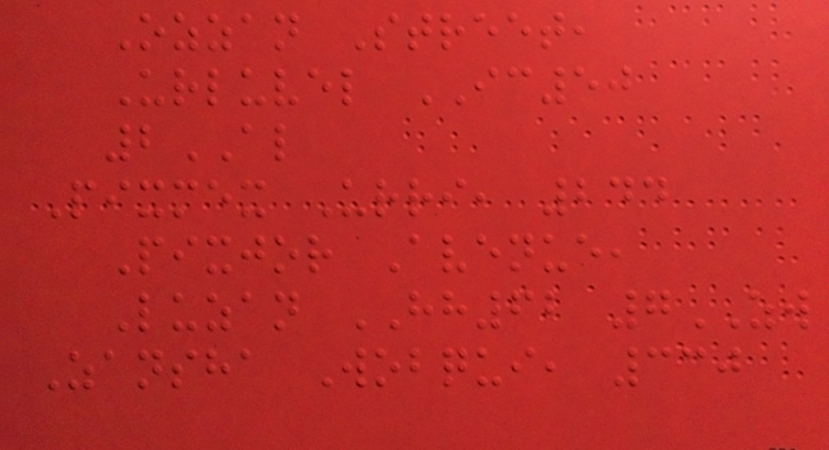Ozzan Street,
Urluvel IC50
2AL
Pixmex Urri, 244
Pixjor Avenue,
Luzan HH62 7ZW
Zansha Wobqui, 330
